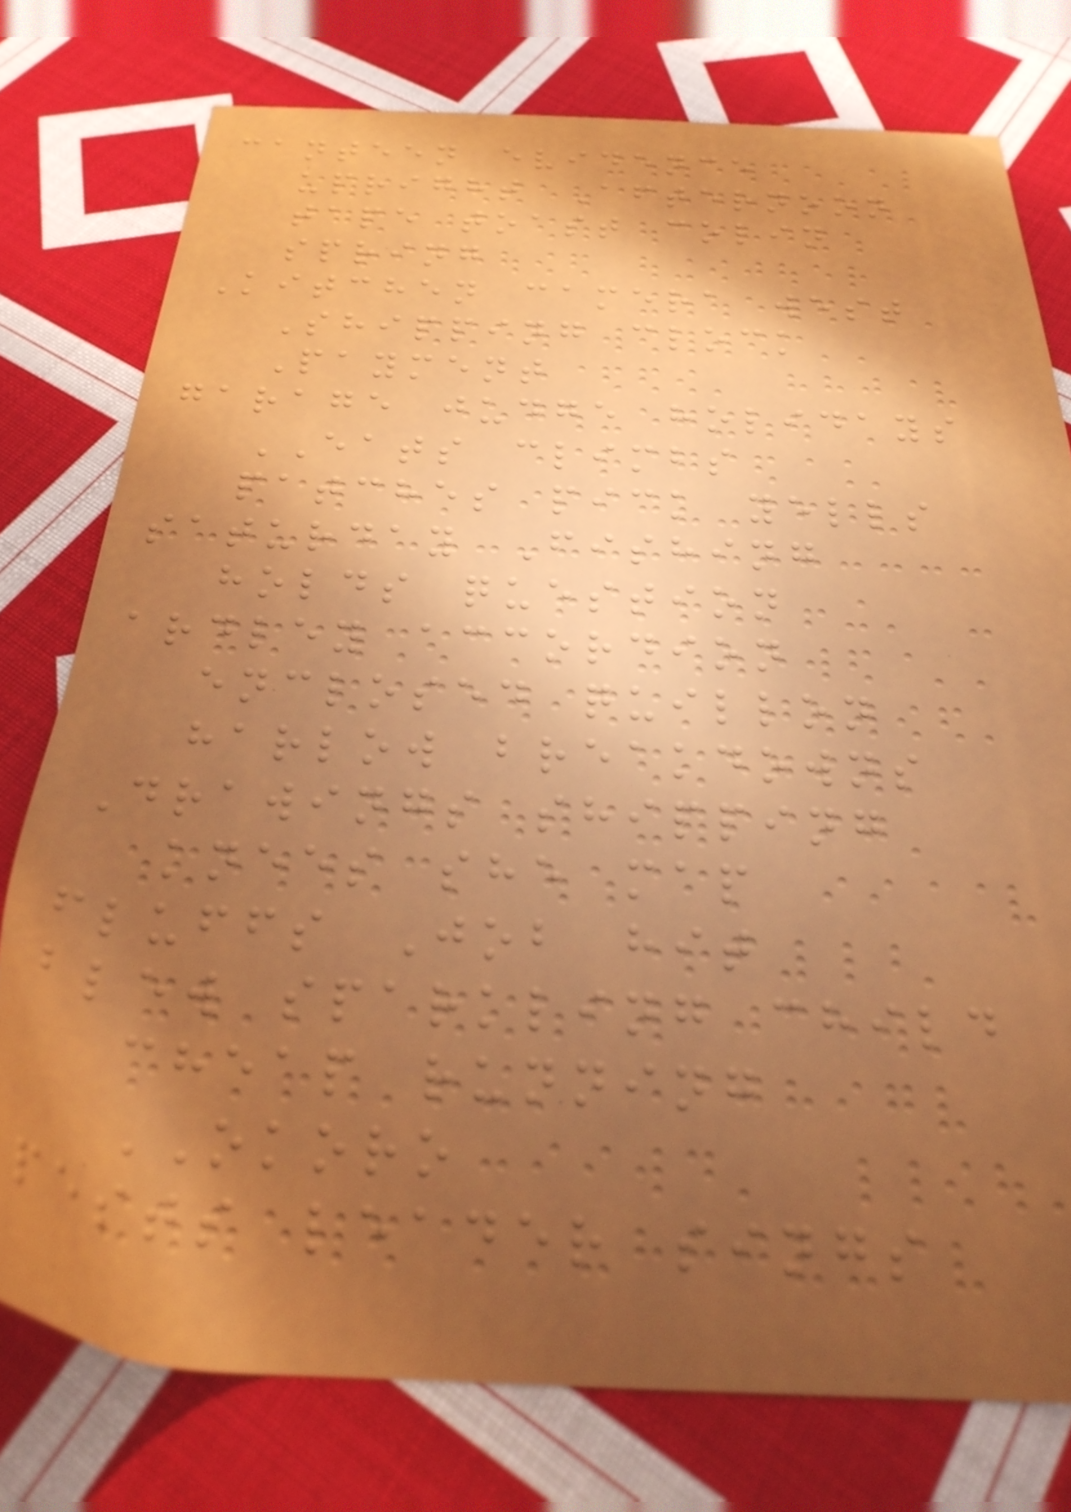canteen evidence
upright Afternoon
tape toast colin
spring
Kitchen camera west
Shipping clock
Payment
garage judge holidays
EATS climbs
patches pick yells
saturday Fishing
holds question
ardley accordion
enclosed quillon
harlow breakdowns
Drawings shipping
knees she map
fluffs Job hit
blew sparkling child
cheap running
OKORO
pests leader sings
